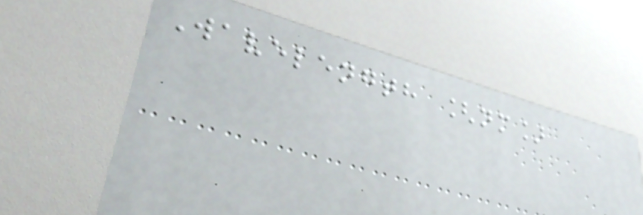Wavelength [nm]
